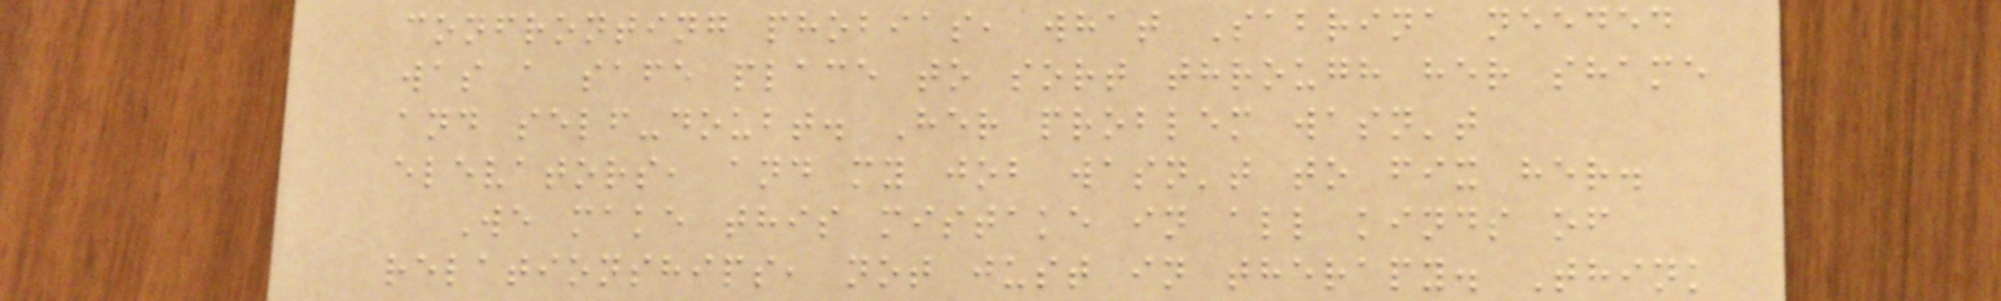confronting phobias, what Sabrina needed
was a safe place to sort through her shame
and self-doubt. Her problem wasn't
elevators, and my job wasn't to fix her.
We make this mistake in all kinds of
relationships, not just in therapy. Think
